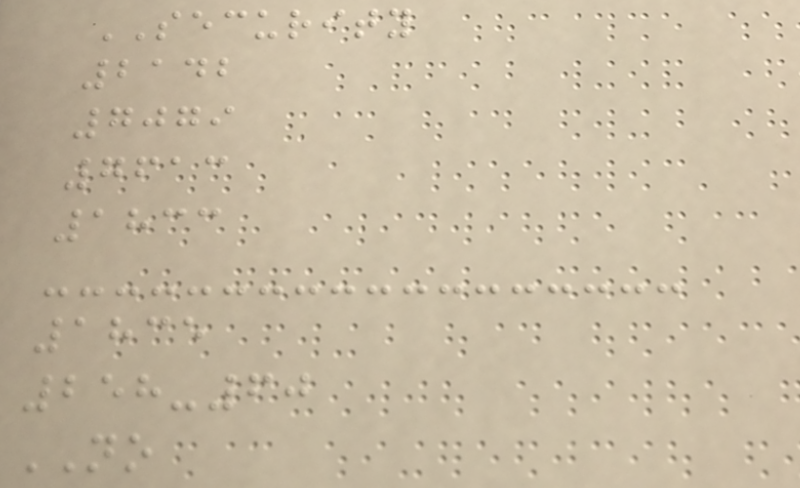SECURITY
2142
7079
7613
1833
1835
258-60
NO
